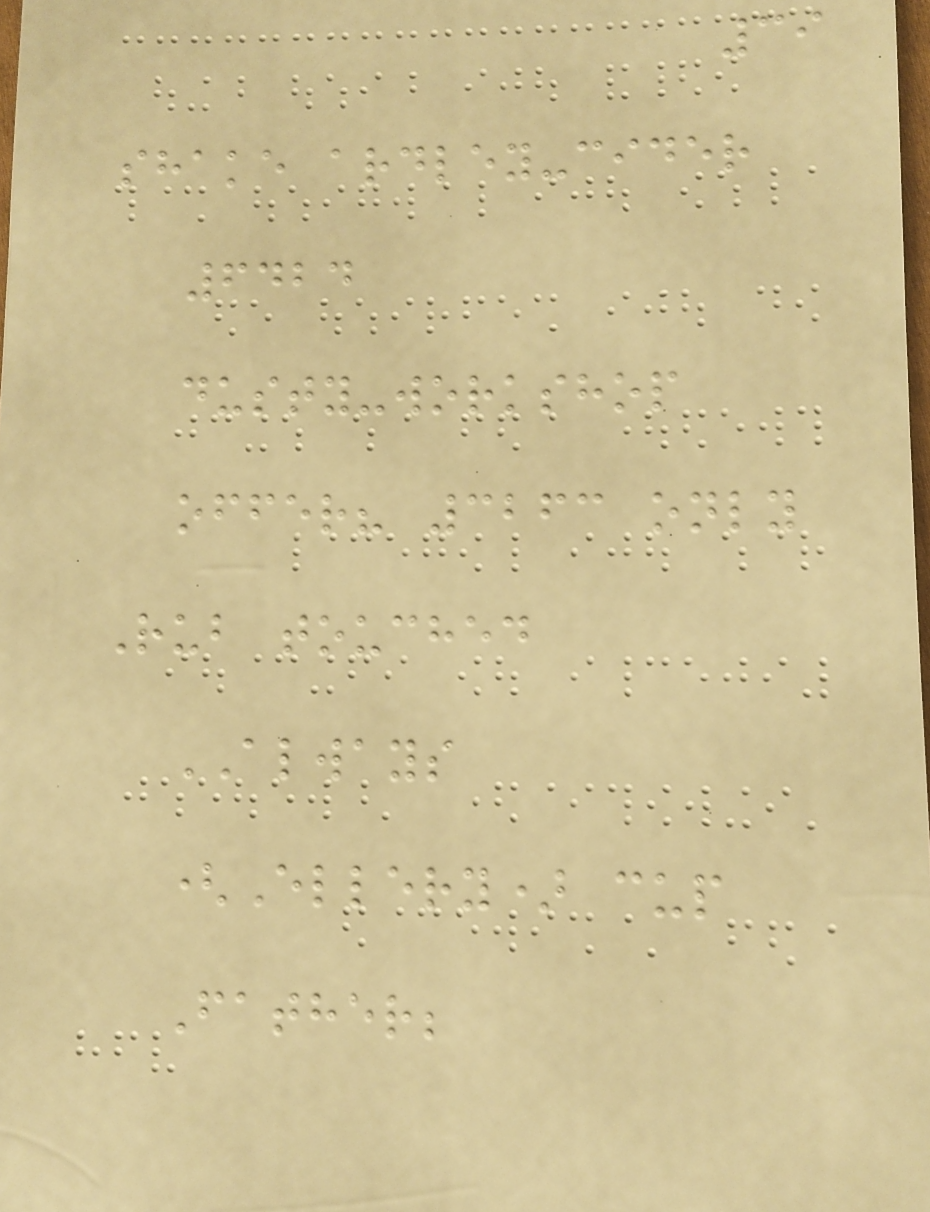39
shake ardley-cider
6424
dusty-workshop
offer? 3263 only
Rub touched
ALWAYS
(Ellery) cup
Father;
